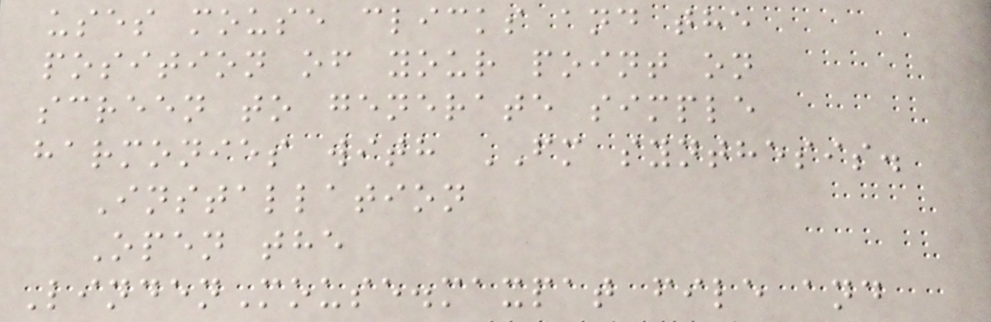uses mouse clicks and the
position of your point on
screen to generate simple
harmonies with FM synthesis.
Installation
Open the
LindenMouse.maxpat file and
